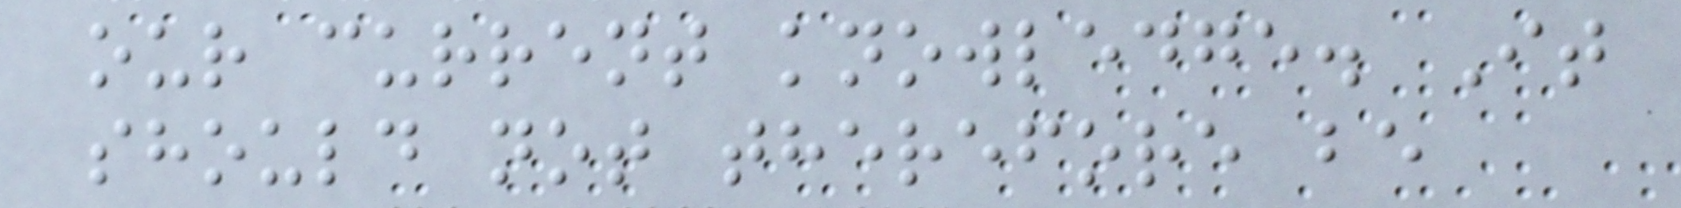our current knowledge. It
should not therefore be
